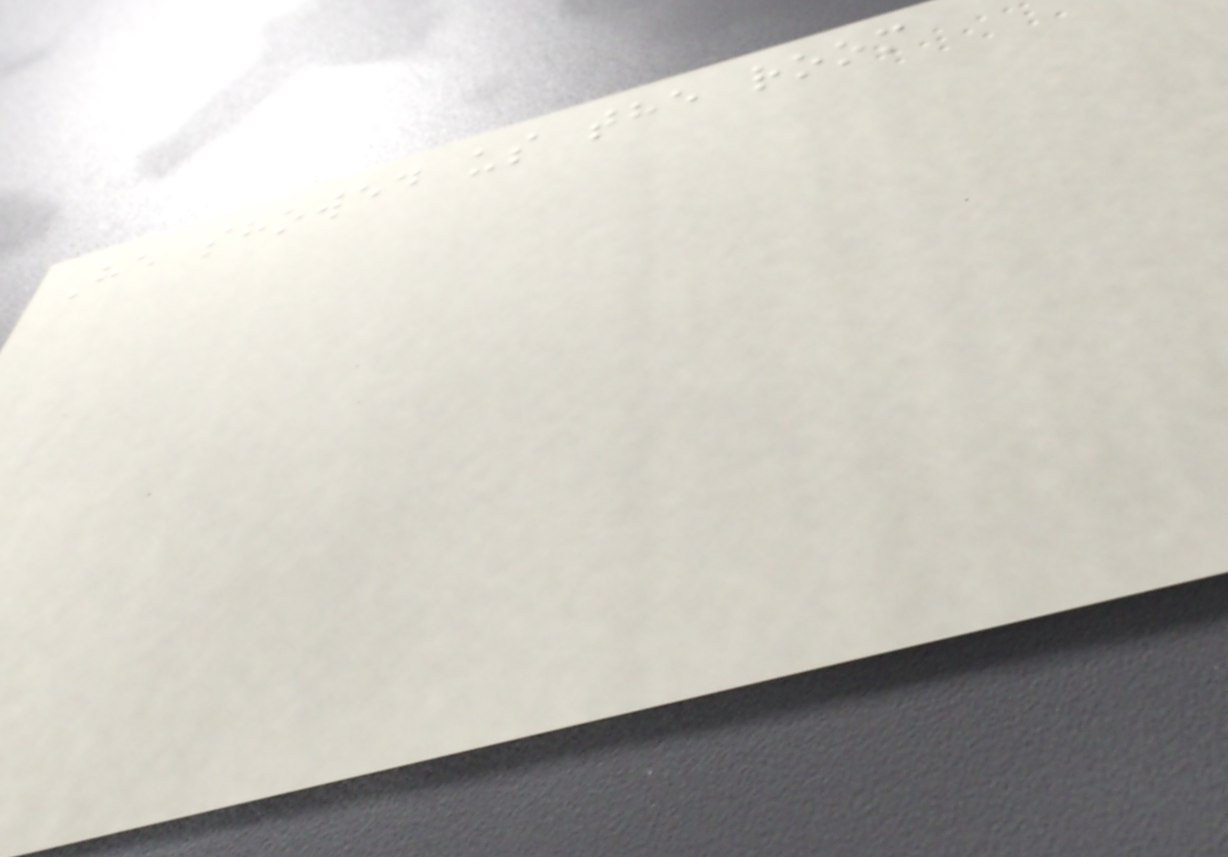He showed us the room
